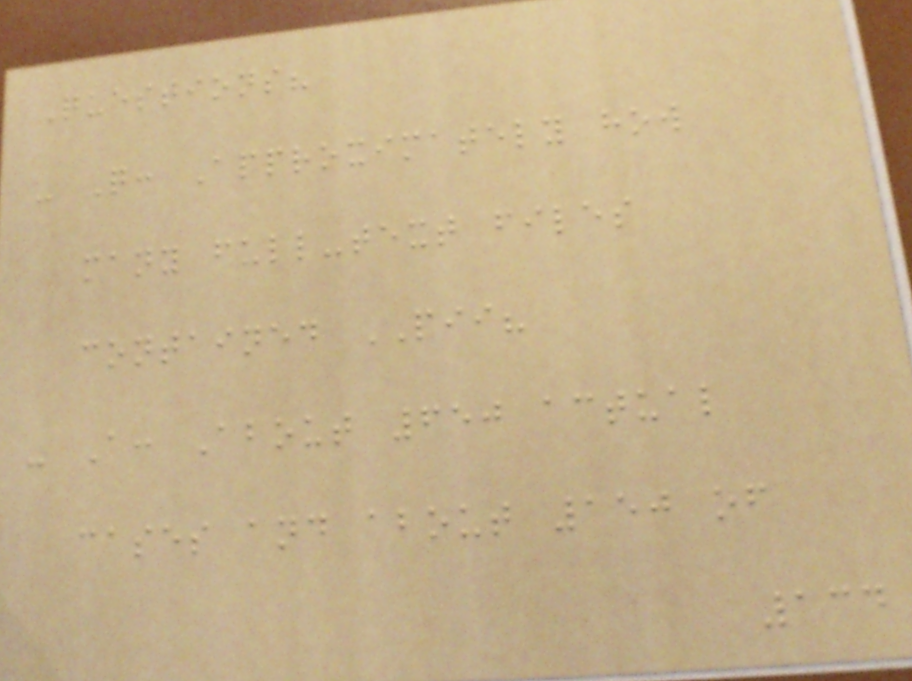Questions?
- Q: Approximately how
many full-text files
contained PII?
- A: About 650 actual
cases and about 150 of
134
